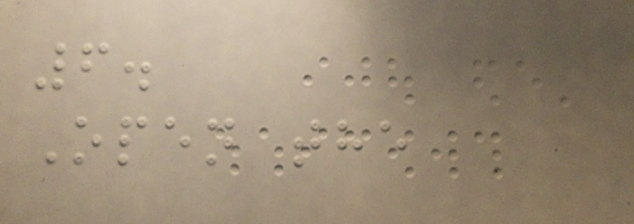6.
Open the
